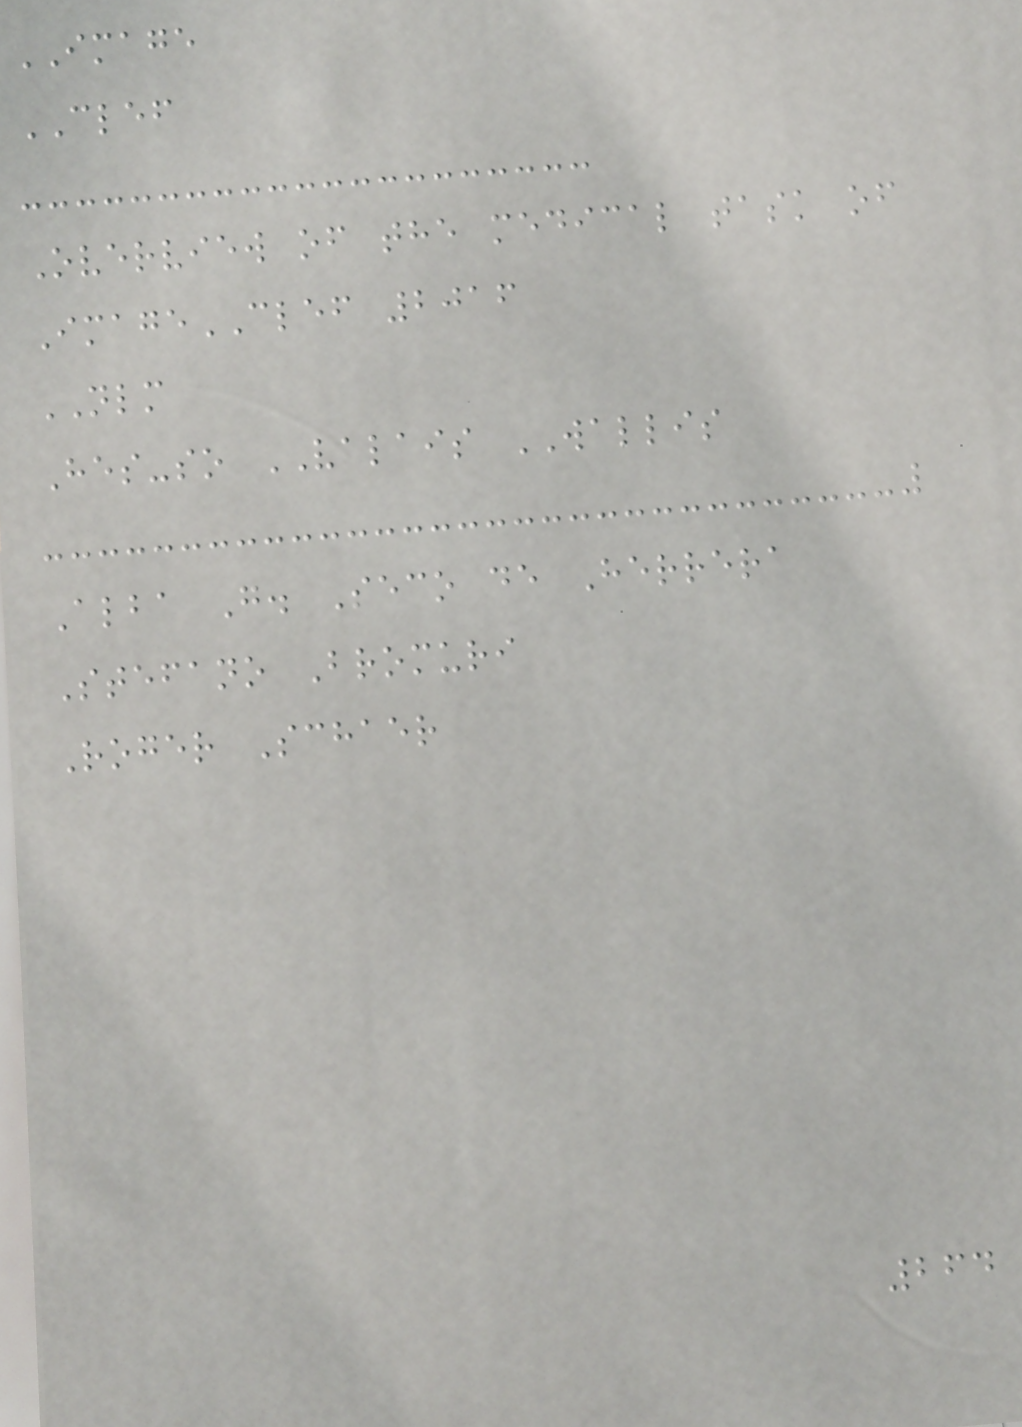IMAGE
CLEF
Overview of the medical task of
ImageCLEF 2016
NLM
Hes-so VALAIS WALLIS
Alba G. Seco de Herrera
Stefano Bromuri
Roger Schaer
264
